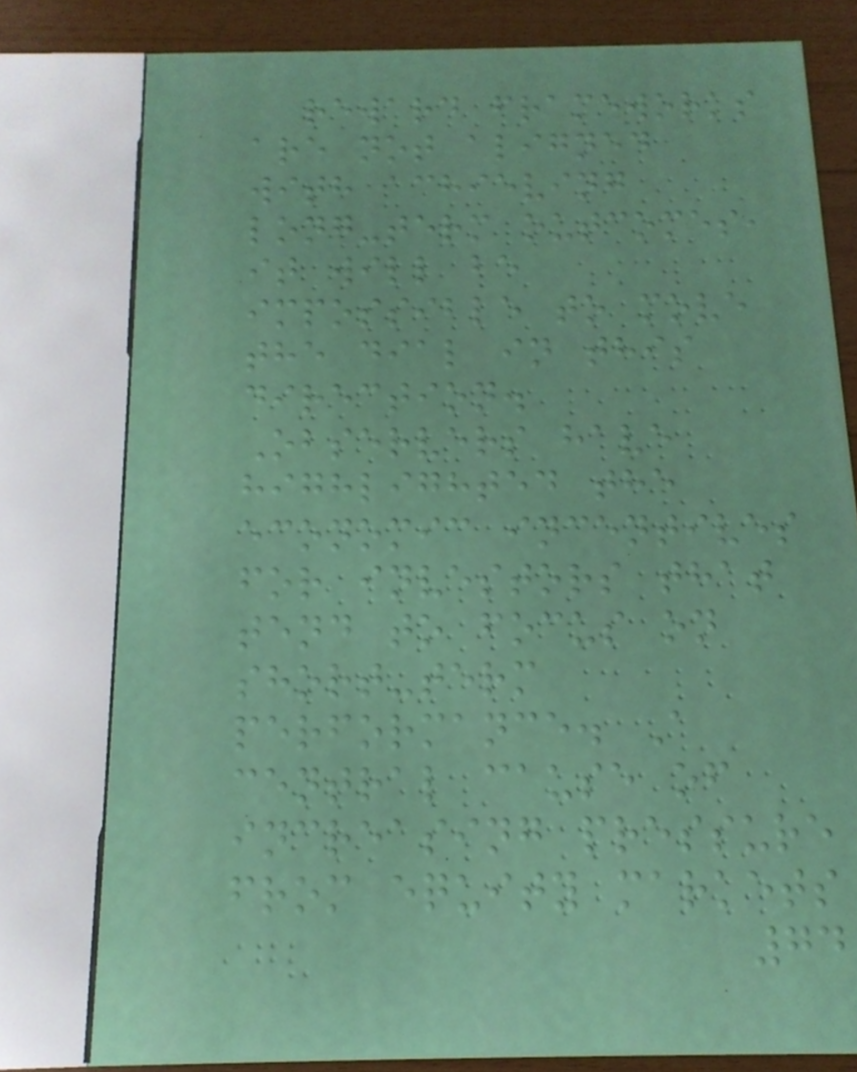reward frameworks
are not aligned
with achieving
long-term outcomes,
it will be
impossible to move
the dial in this
direction.
Observers have
highlighted the
economic incentives
for investors that
tend to focus on
short-term
performance. A
central cause of
increasing pressure
from equity markets
74
